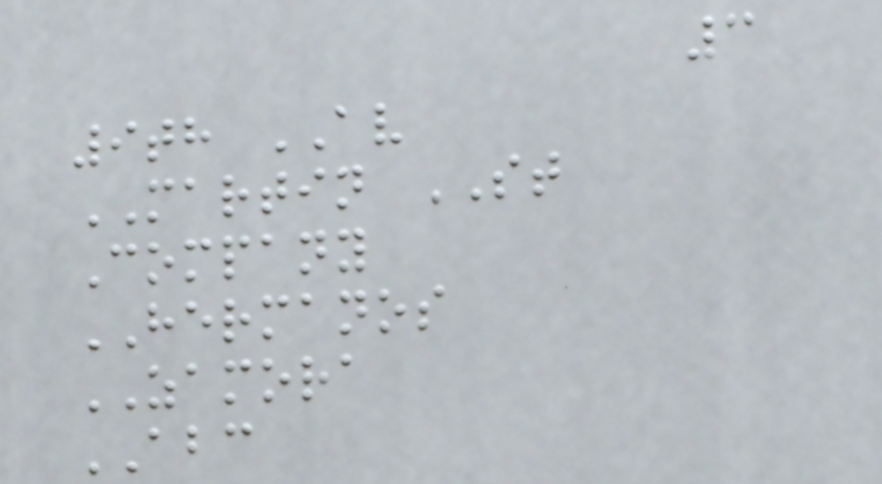3
9th AV
MARTIN ST
Company
HERMANOS
ZAMORA
ABC
